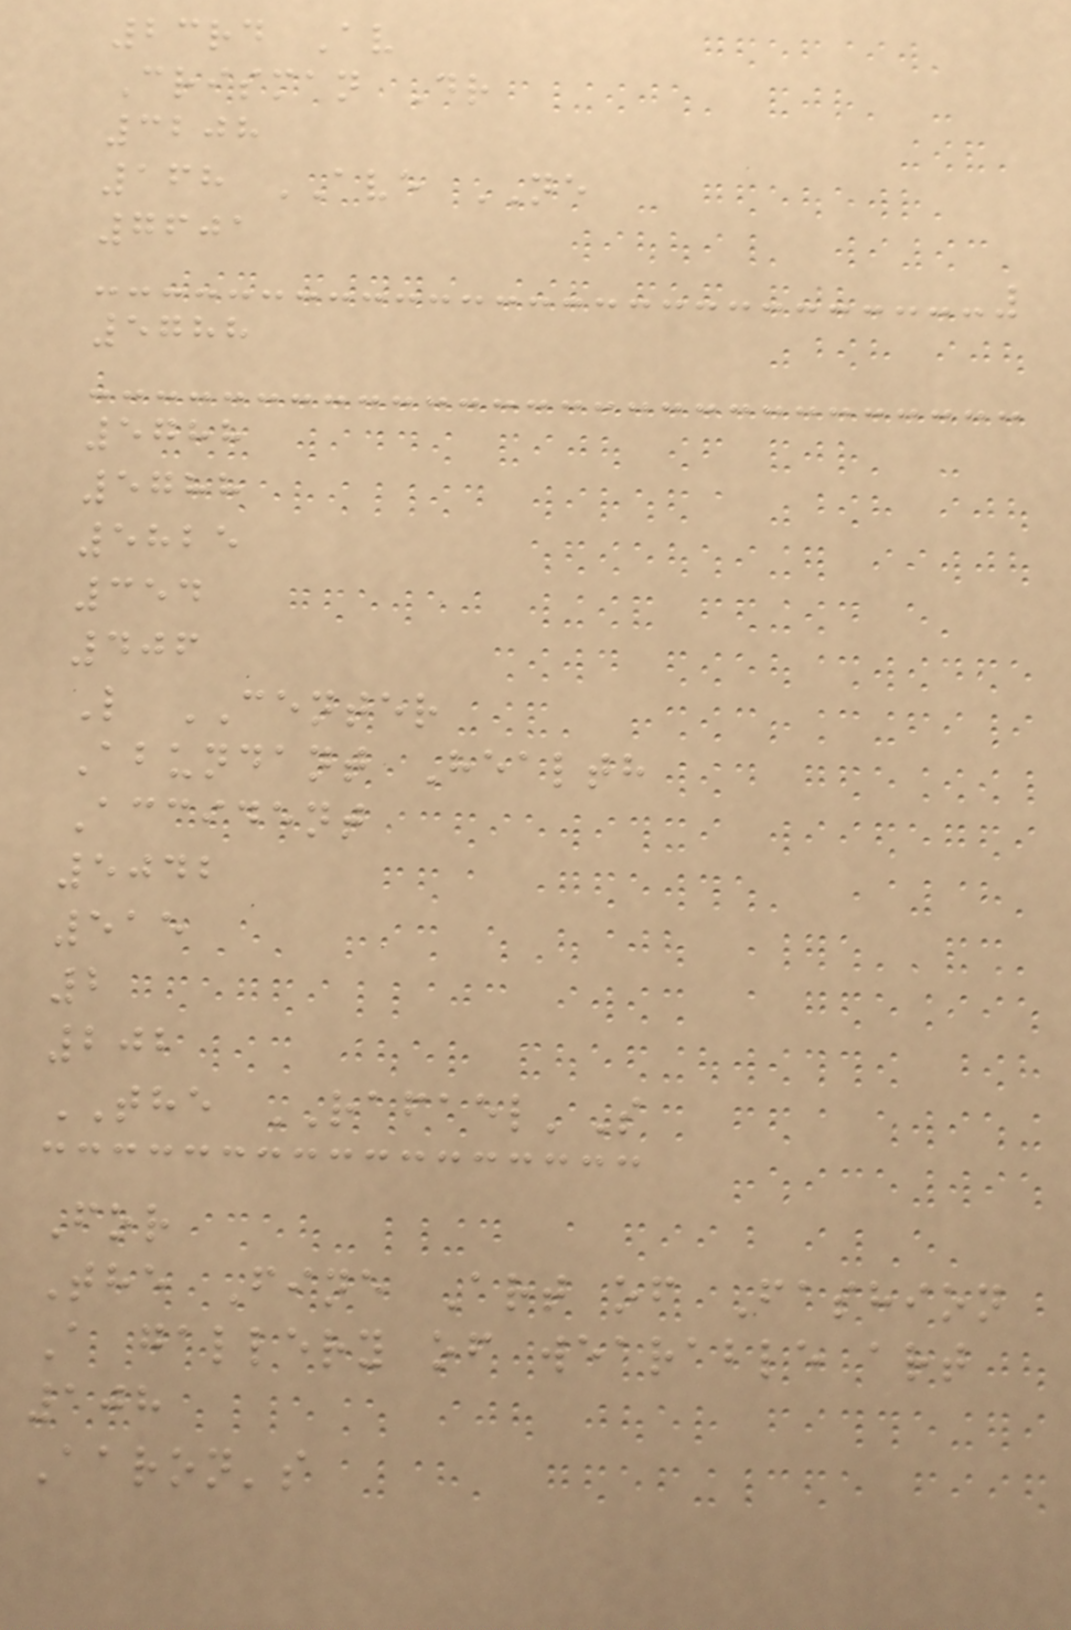23rd Av
Crisman Dr
3208
168 AVE NE
7601
5788
5788
5788
5825
354
406
L CENTER
Abundant Health
Accident
5042
515
2
202
THE RAFAEL'S
For
The Fine Art of Fashion
A gallery of wearable art
108
Aaron's
